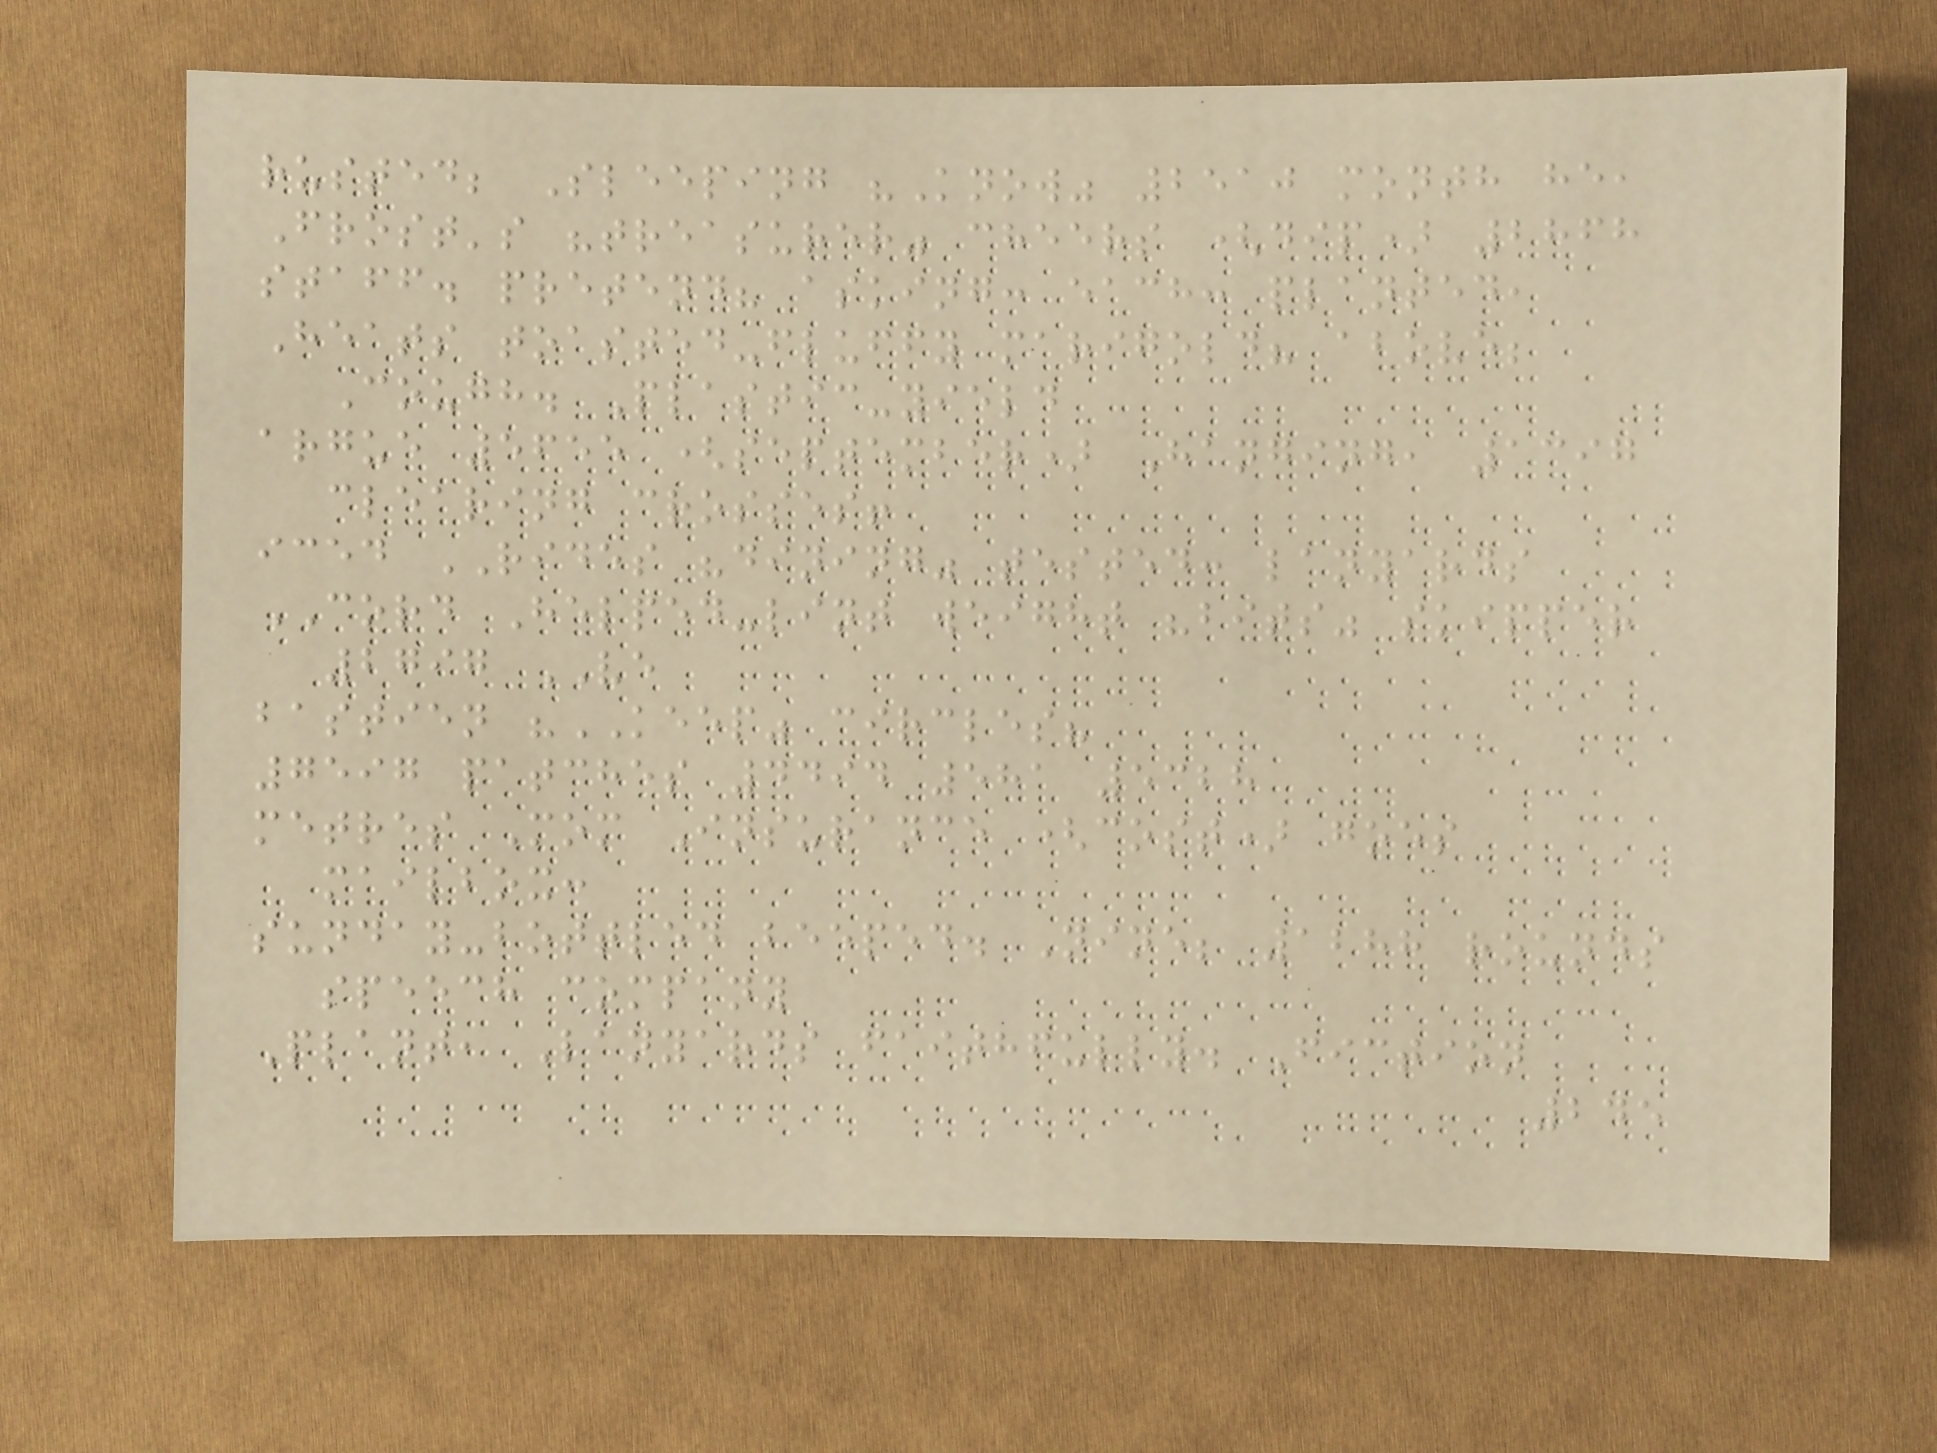rusted; Sleeping "Know" 2510 month he,
Frost's "treasurer" cheers (dip) 2868
staff. pretend? asking: each: planted,
Heats toasted-fluffy marigold? above;
Cough. Plastic-yield
argue 5655 (september) Hanging, 1397
clearing crosses!
iced RIDES "dining" tested: lanyards
CORD Helped-lint weight "bits" skipper
2797 VE
bastien "KEEP" circles?
7597 patches 4494 581 5328
metres Mom Insurance (cost) goes
mailbox:
sunday-bottled beeped. Nine; 1288 rounds
speech company
Plant, Lanyards faithfully. Fiction
245
